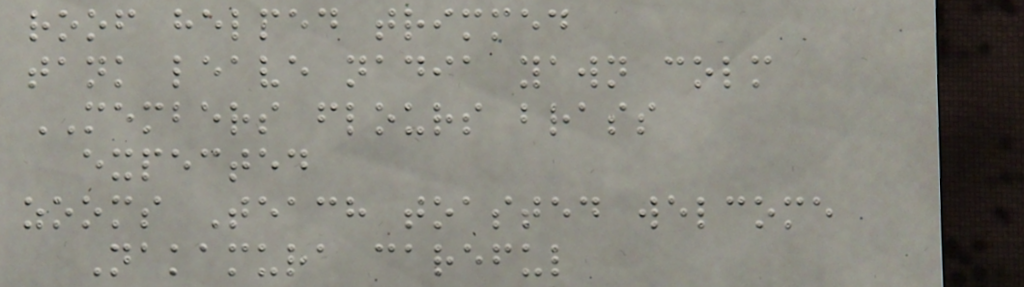roof helped trimmed
tank leave nadia yawn colm
MEMBERS flours brass
expected
zooms Teach toasted welcome
Nakamura careful
